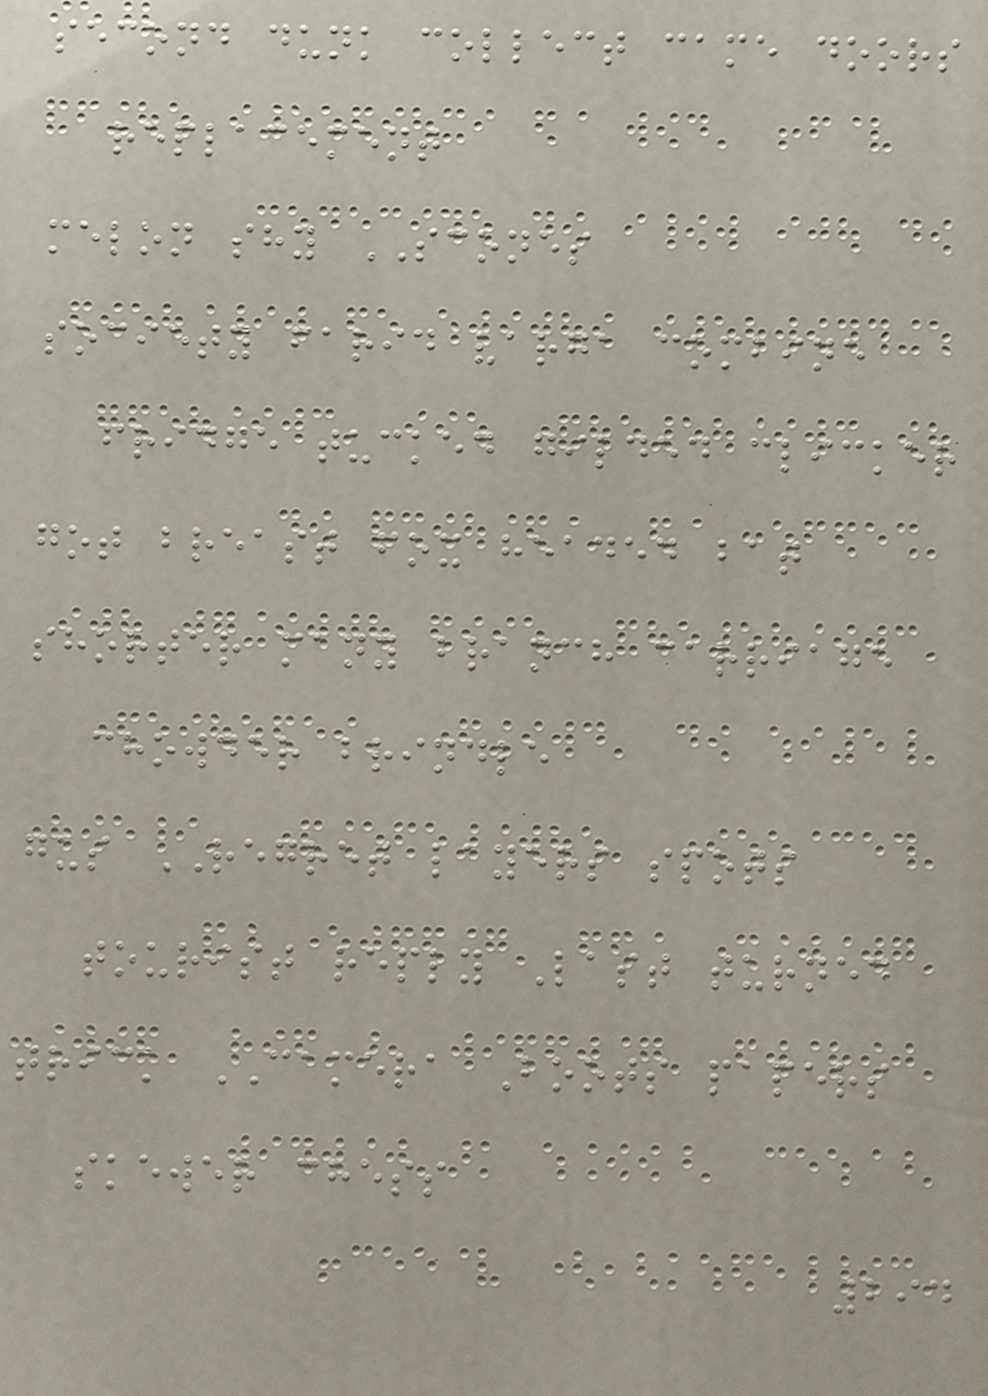second dunk collect came doors
replacement
melon shy SCONES
society farid varga combine
fridge tucked gilded clicker
got breast fox headed bat
shorter many branch carriage
chowder brindle
gus REGRET layers spots
tourist reply Last turned
trick CAMERA Boots papers
skewer chess
294
